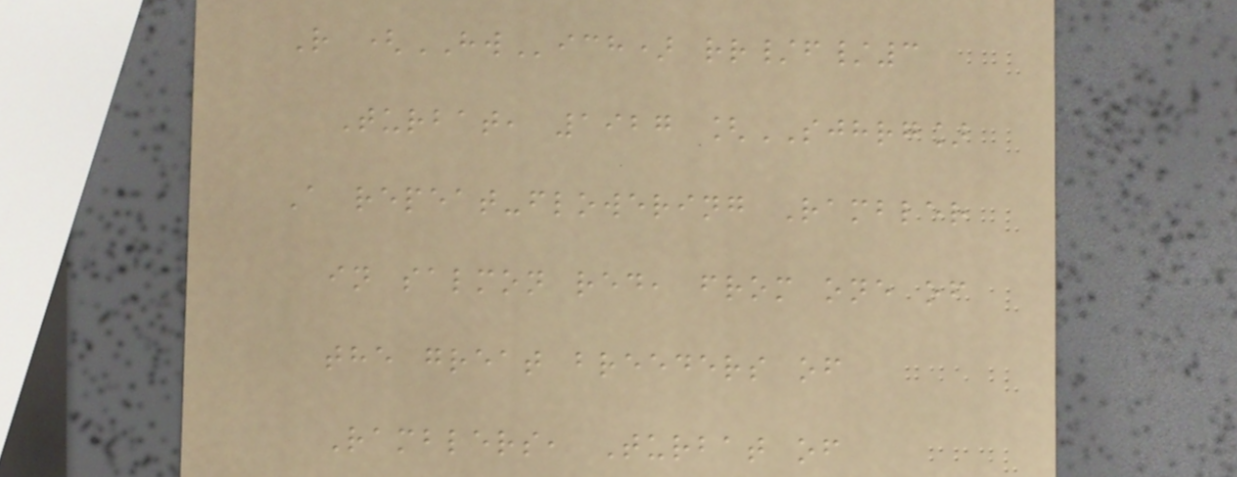R (HWich) rr/f/3
Turbat, 1927 [SJHRG]
A repeat-flowering Rambler
in salmon red, from one of
the great breeders of
Ramblers, Turbat of
